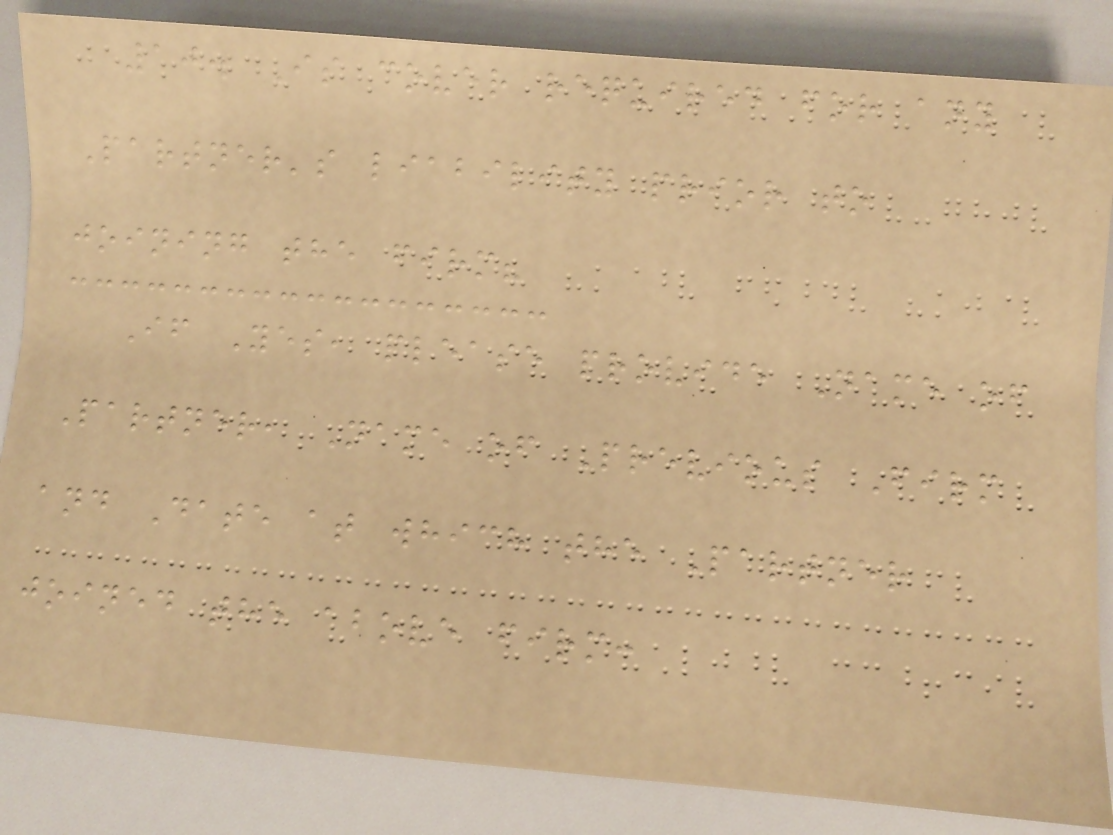10. Is cover required for any
Partner's liability prior to
joining the firm?
If Yes, please provide Name of
Partner, Name of Previous Firm
and Date at which the Partner
joined the above firm:
